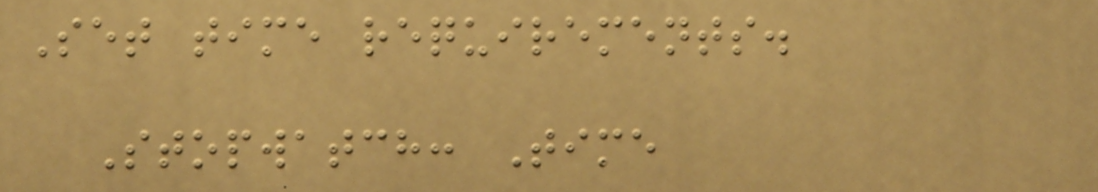Set time requirements.
Stopwatch: Time
